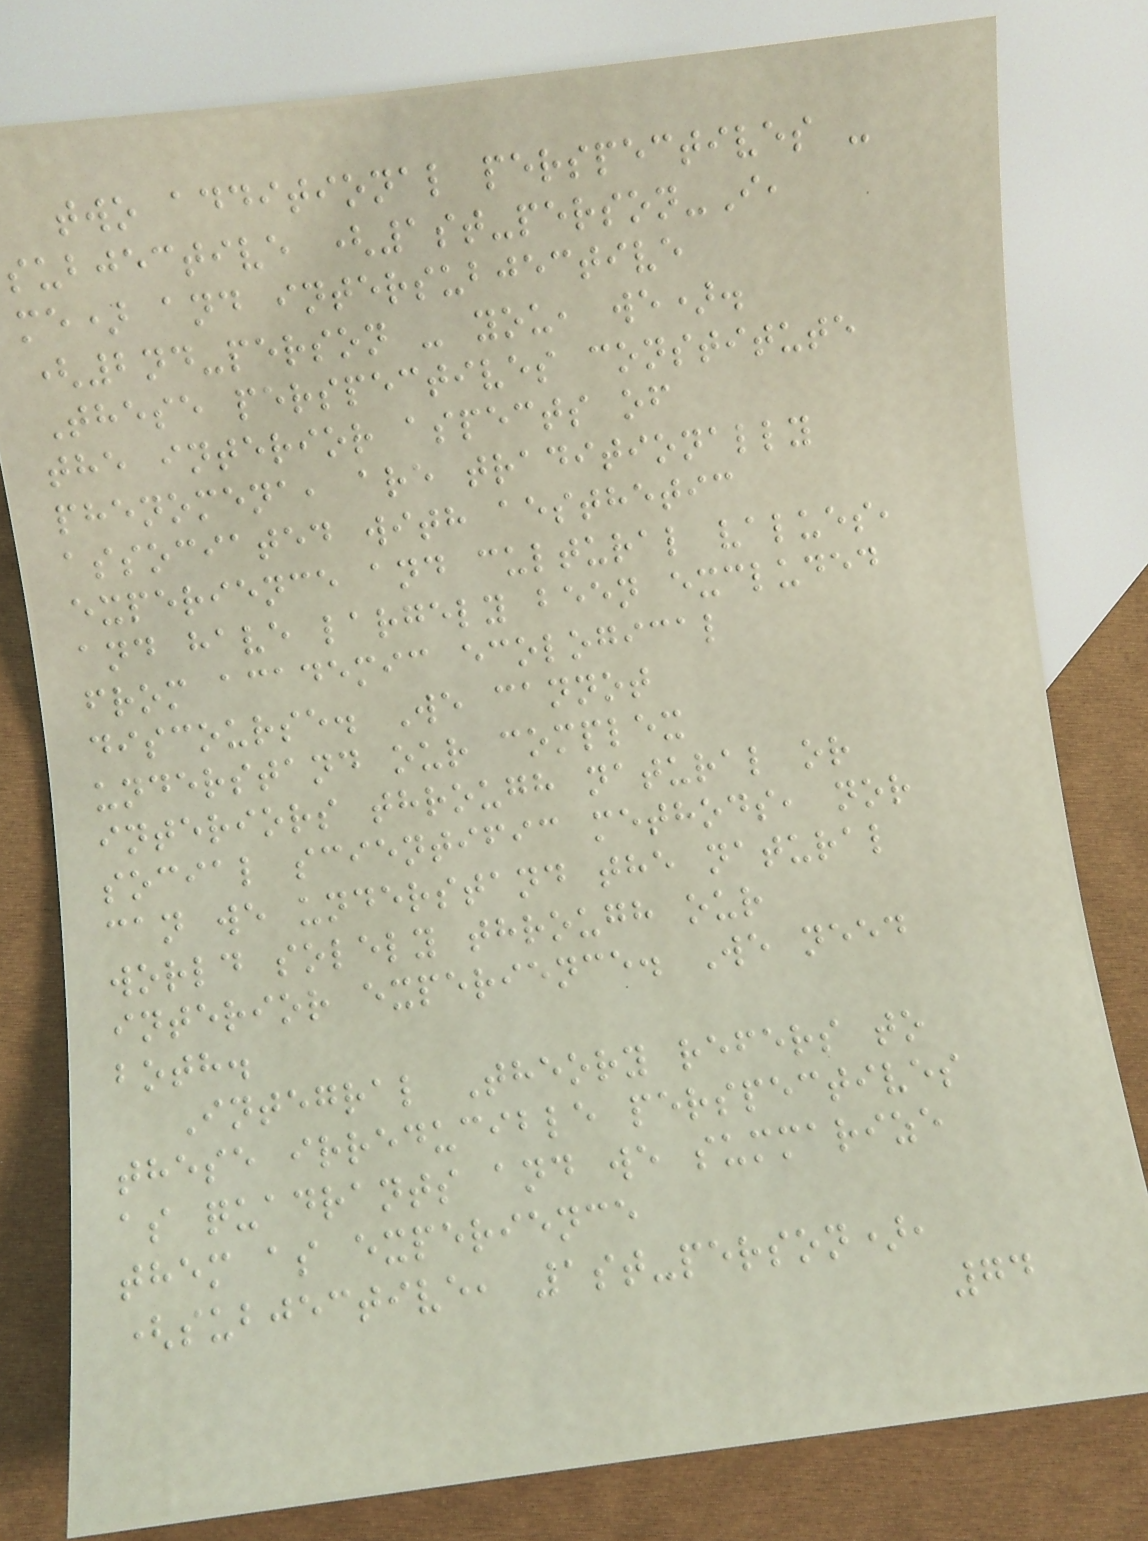two additional perspectives -
subjective (1st-person-I,
me) and intersubjective
(2nd-person - you, we).
These perspectives constitute
the interior aspects of
phenomena, are traditionally
associated with aesthetic
experience and cultural values,
and have largely been excluded
from academic ecological
discourse. We cannot
understand our complex
interiors through natural or
social scientific methods, nor
can we understand the natural
world solely through our
interior experience. We need
both.
Integral Theory refers to
these irreducible perspectives
as quadrants and we summarize
them as experience
(subjective, 1st-person),
74
